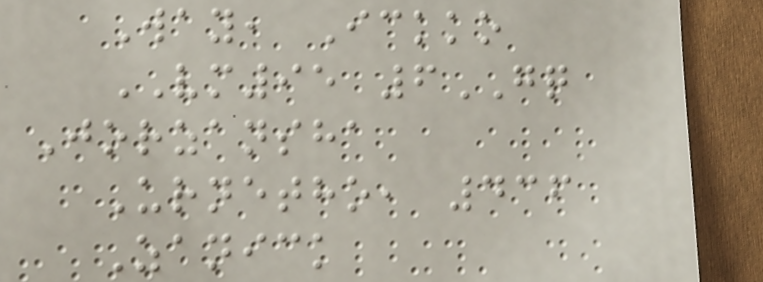Way, Ickko
VM95 6GQ
Jorzansha
Urnetho, 436
Zanick
